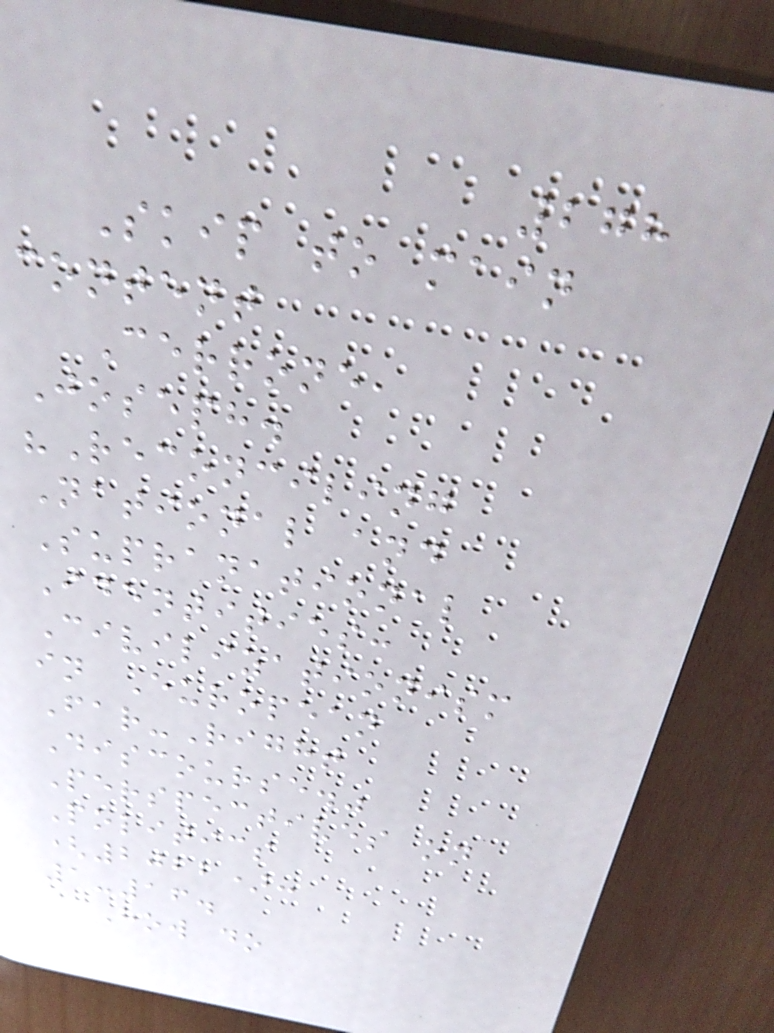278
Skip to main
content
Cerrone,
Joseph.
"Reconciling
National and
Supranational
Identities:
Civilizationism
in European
Far-Right
Discourse."
Perspectives on
Politics
(2022):
1-16.
How do
